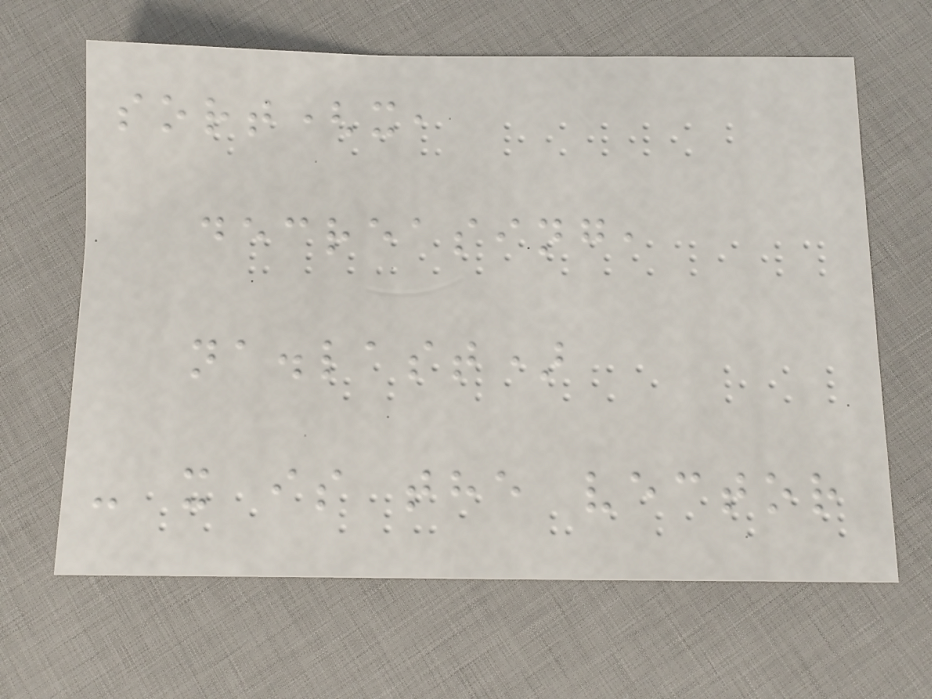sort(x,
decreasing,
na.last)
- x is the vector
